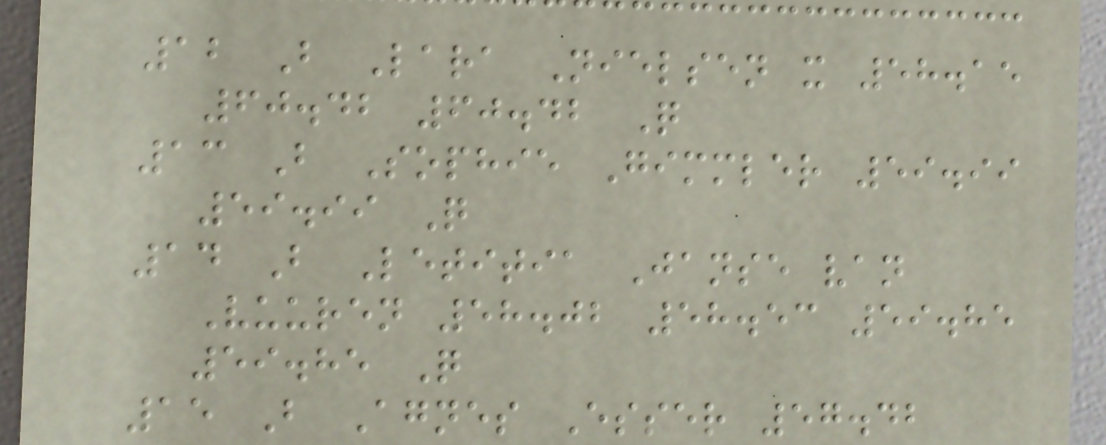12 B Lara Nielsen x 58.15
60.42 60.42 Q
13 B Sophie Gimmler 59.99
59.99 Q
14 B Letitia Janse van
Vuuren 58.02 58.53 59.85
59.85 Q
15 B Agnes Esser 57.42
